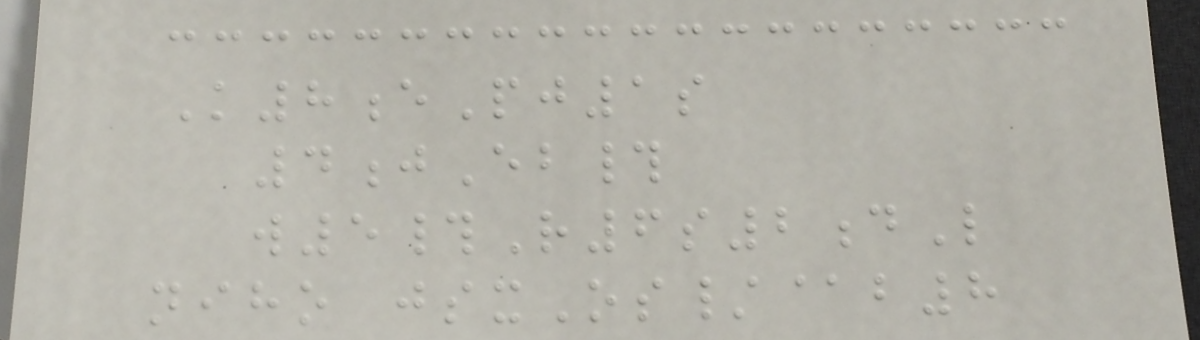K8ePj1s
4jEb#
w5#R6s2dL
niho jsxOs/@b8
